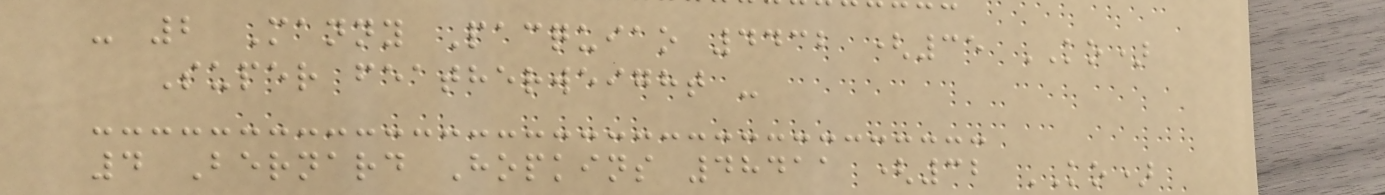- 2 Manny Pacquiao 4432 (35 KO)
Super featherweight -
4 Bernard Hopkins 48411 (32 KO)
